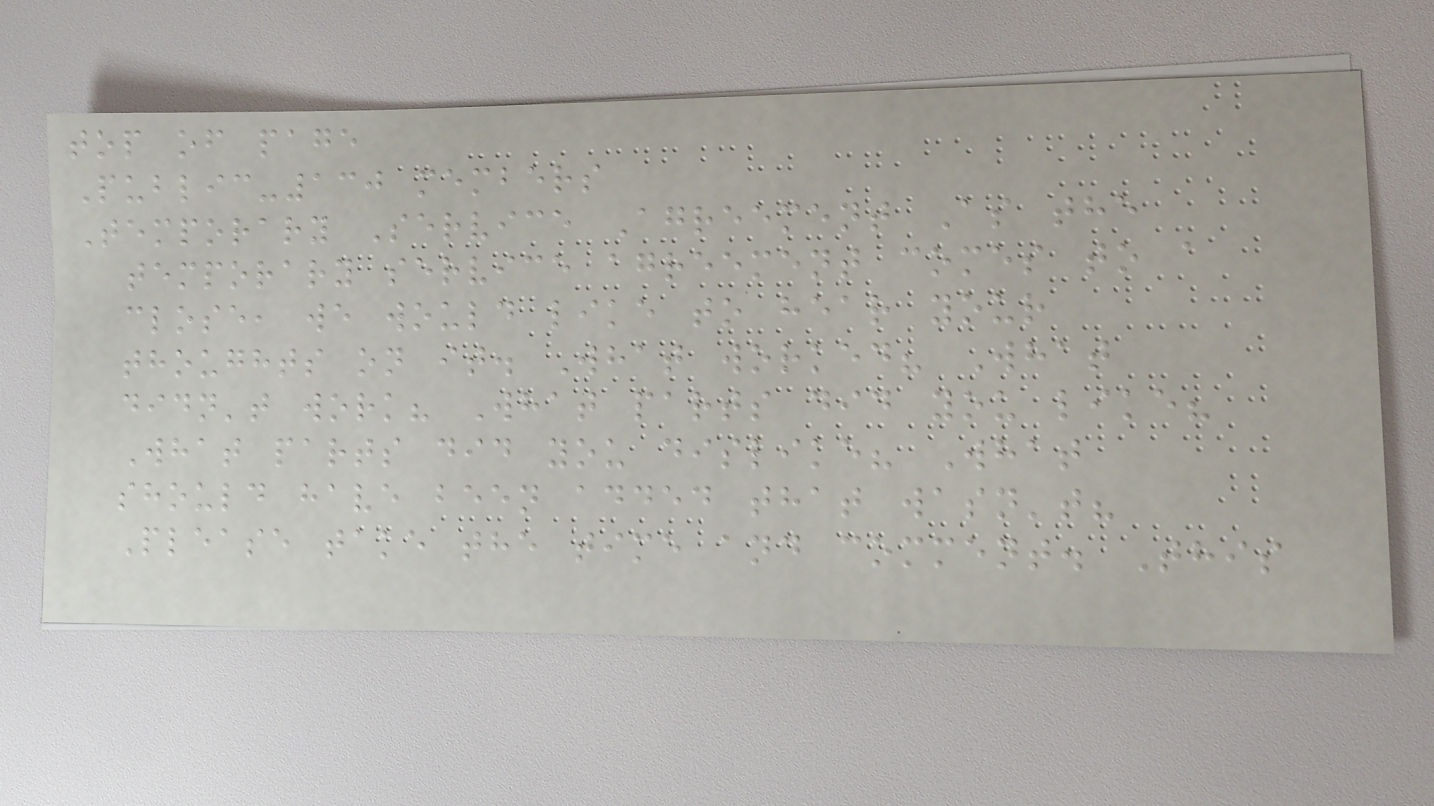top of page
Public-130 members
Temporary Service Agreement As the
temporary service agreement comes to a
close, we would like to hear your
thoughts on it. What worked? What
didn't work? What parts did you like?
What parts did you dislike? What
should have been added that wasn't?
Please take the time and comment. This
